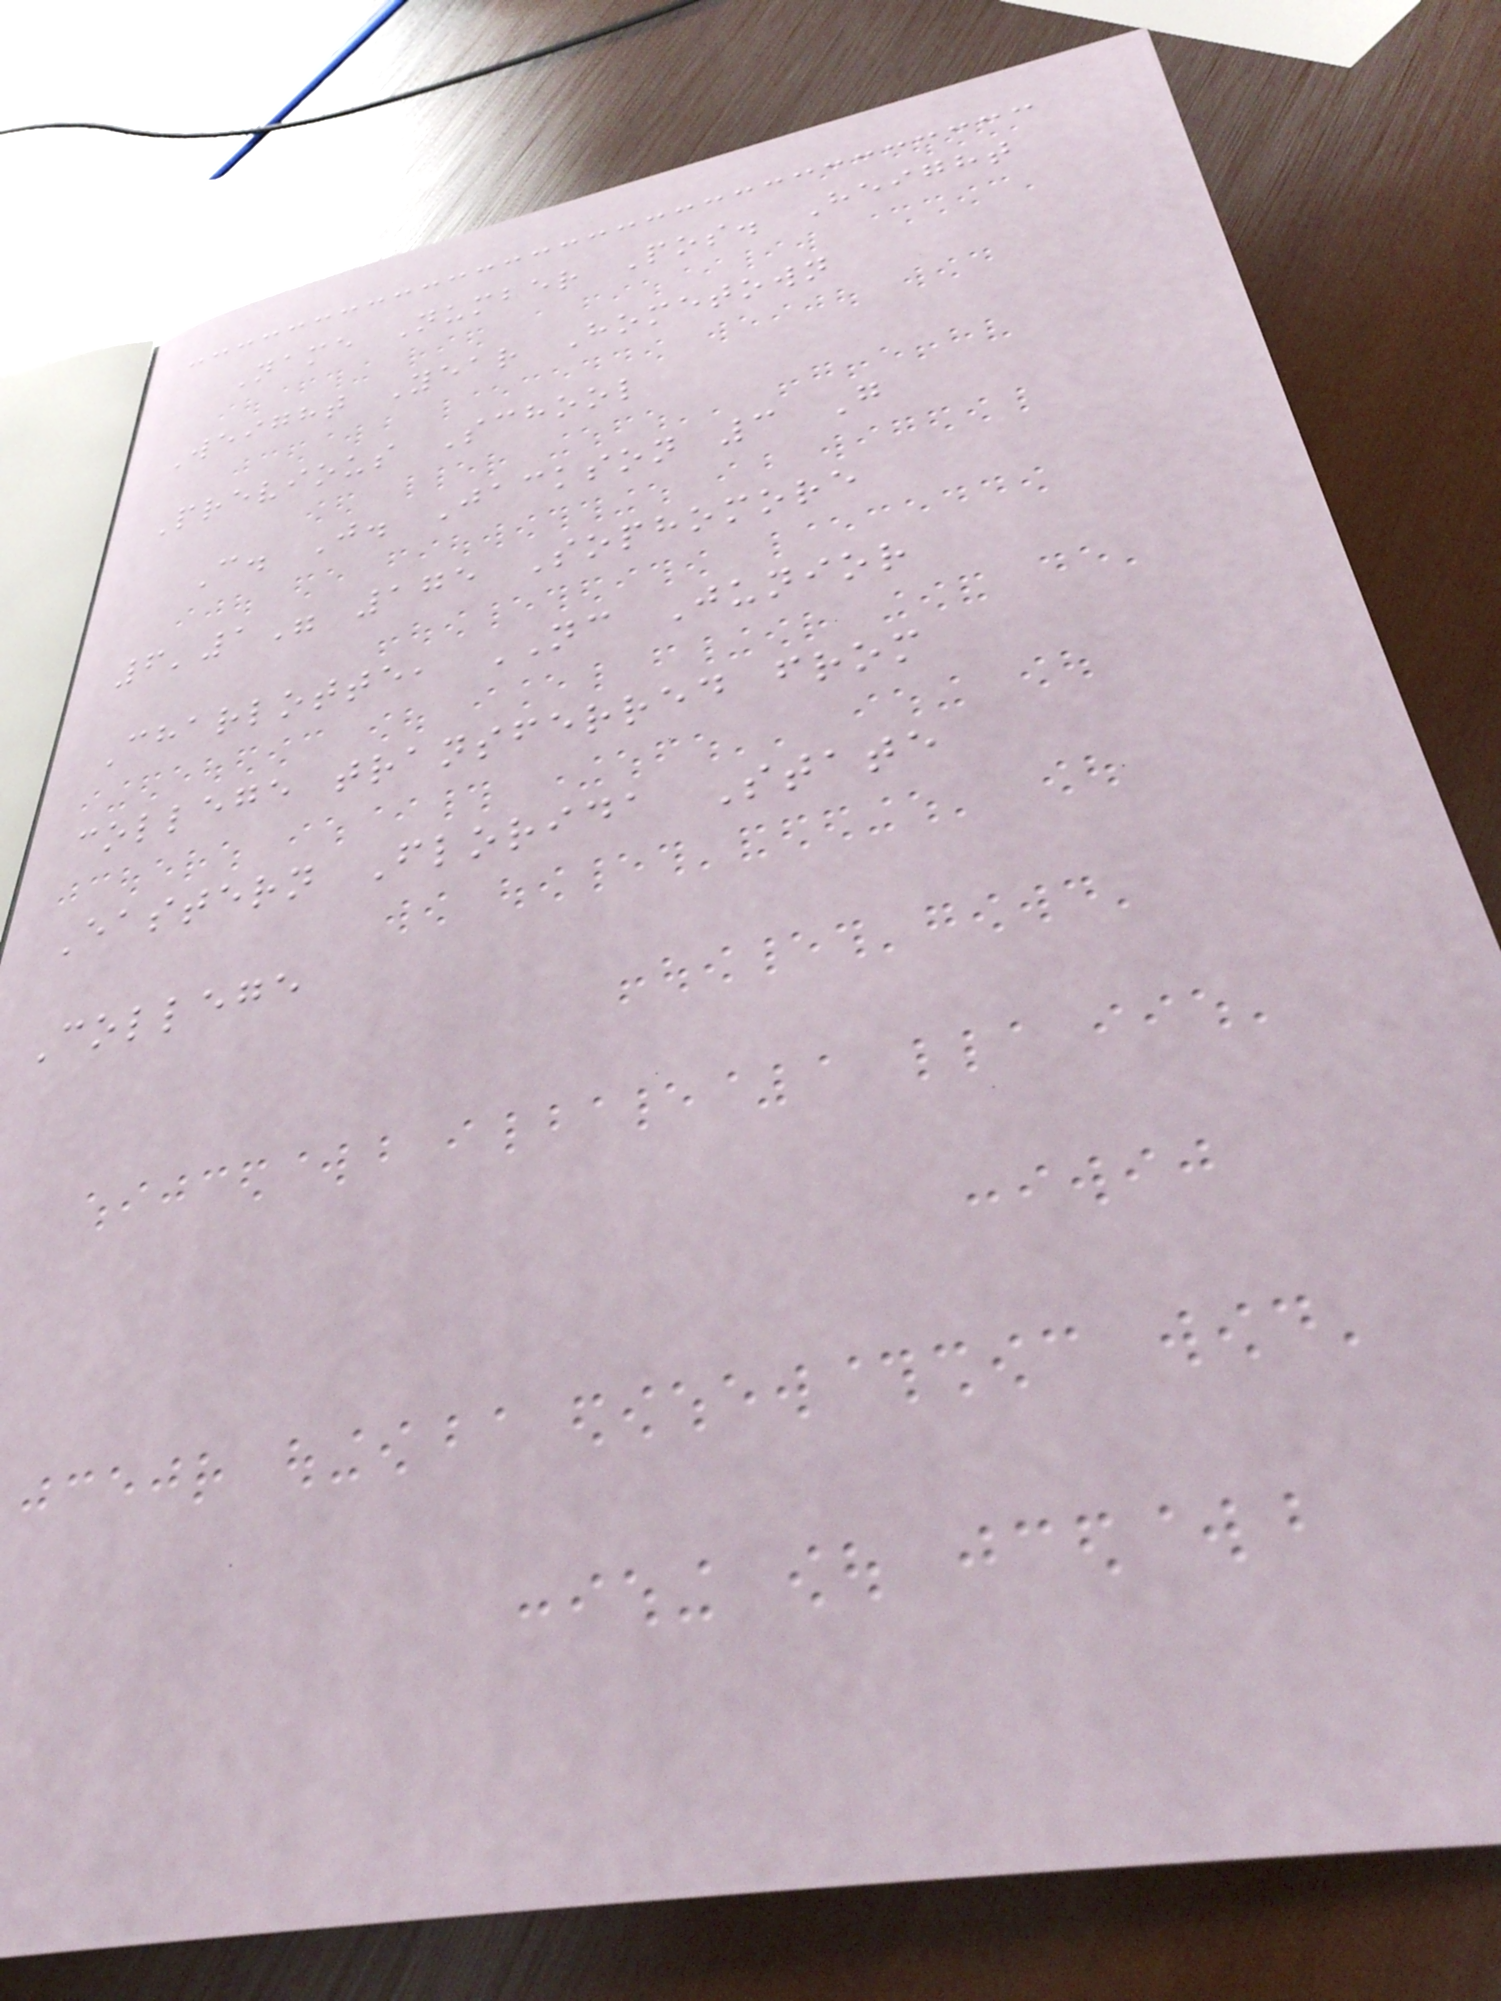Name Number Pos. Height
Weight Year Hometown
Previous School
C. J. Jackson 3 G
6'1" 175 Sophomore
Charlotte, NC Junior
college transferred from
Eastern Florida State
College
